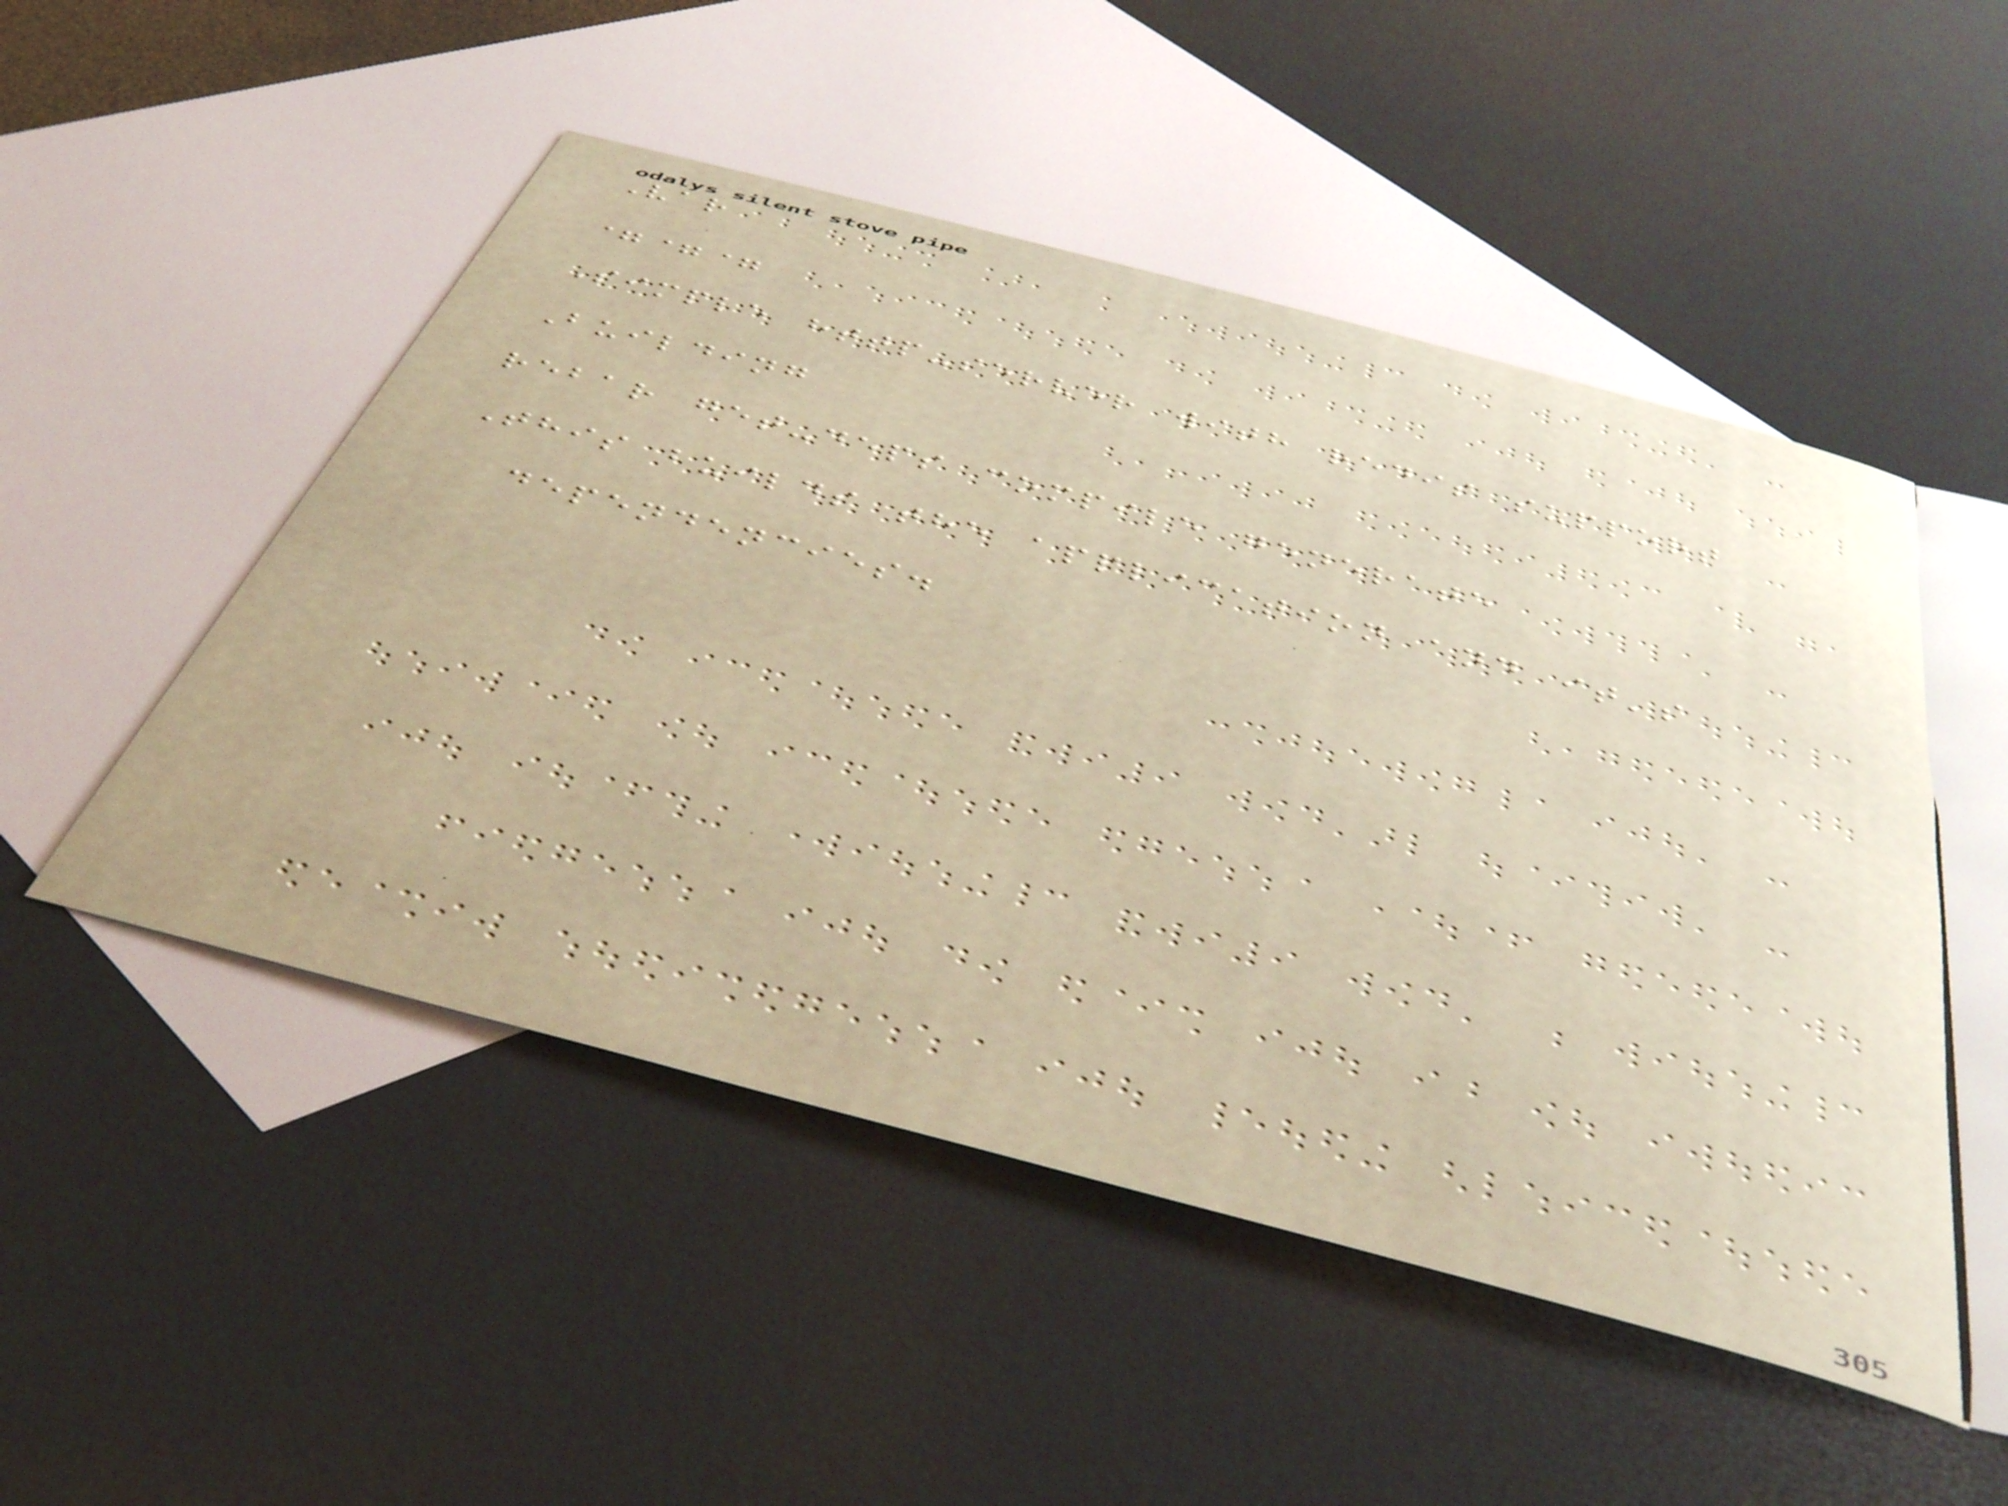Var
===
Simple http-server with redis support
Building
rebar get-deps compile generate
This builds the application and it's
dependencies.
